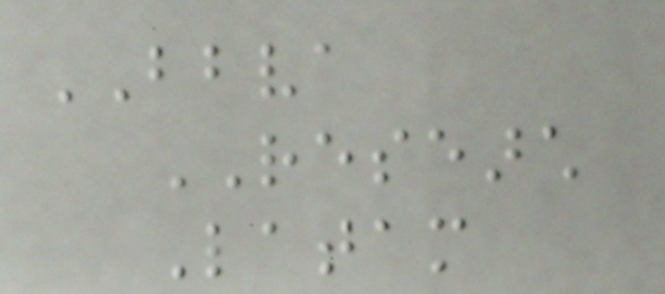BBVA
RESEARCH
Latam
